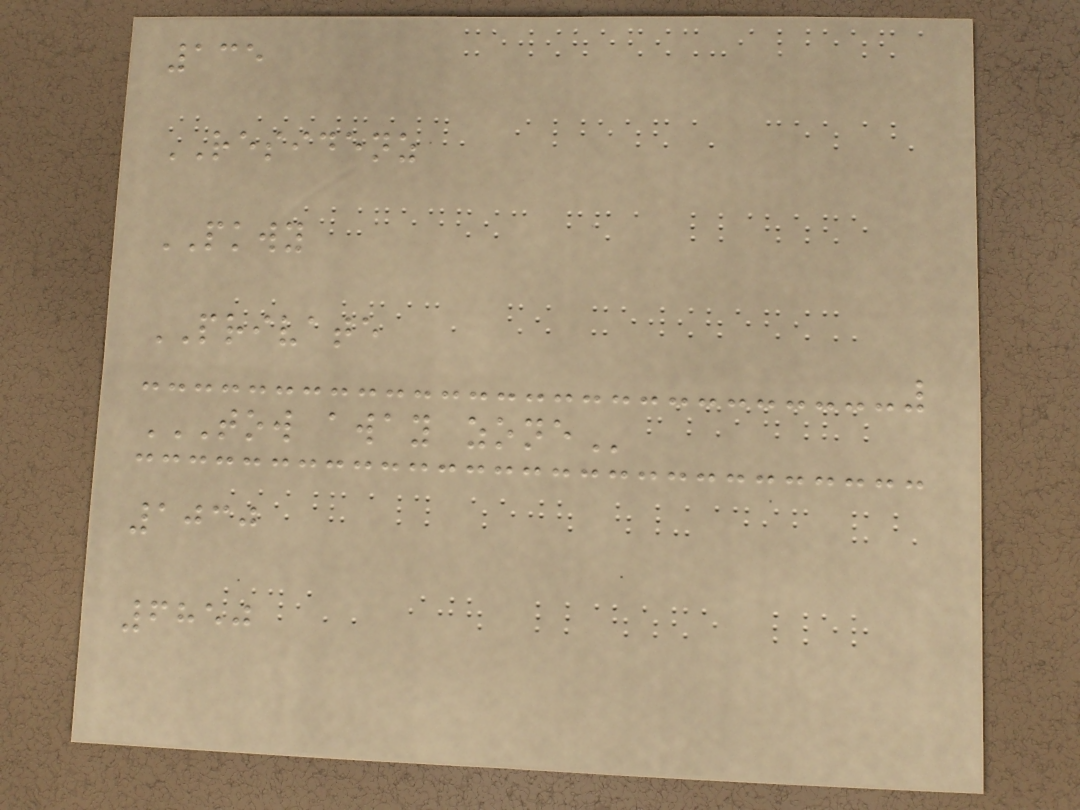135
RESIDENZ
PKWY
PRIVATE
TOW AWAY ZONE
1030
6850
